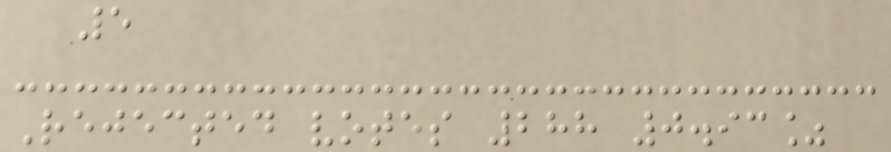5
Rejected votes 288 0.93%
